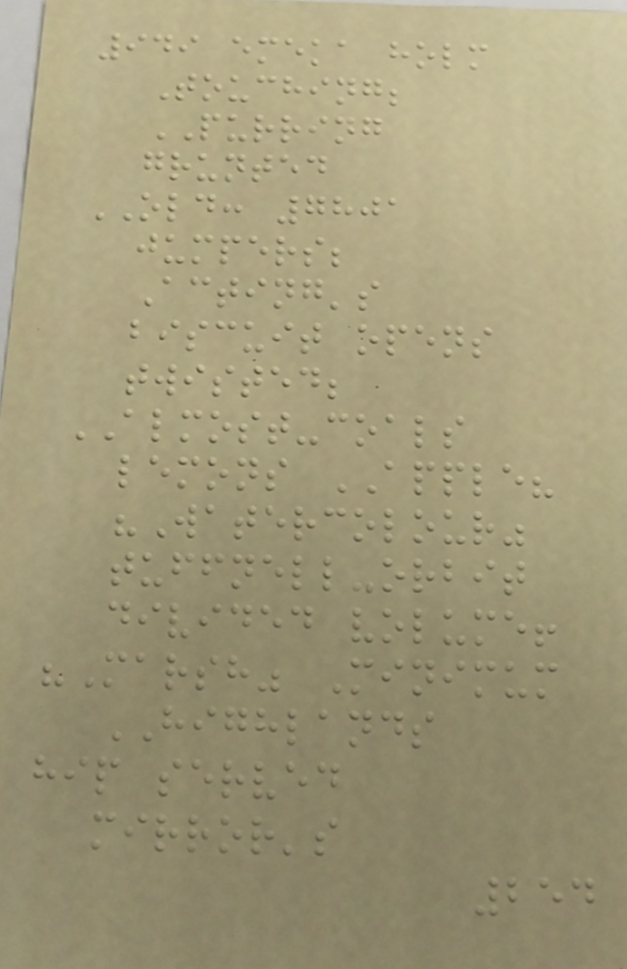949 emeka holm
Touching;
PURRING
grunted
OLD: 7801
jumpers;
Acting's
biscuit opens
twisted;
ALMOST-coals
lemons APPLE?
"Watercolour"
tuffnell-orbit
divided volume!
"Marsh" Minimum
HIGHLANDS
hip served
mirror's
254
